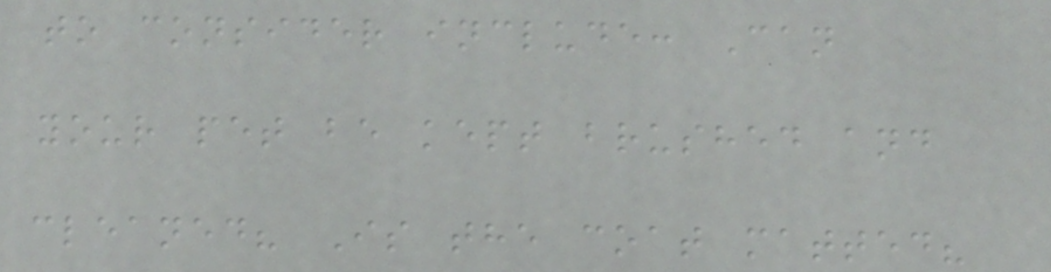to consider include: Can
your pet be kept brushed and
cleaned? Is the coat matted?
